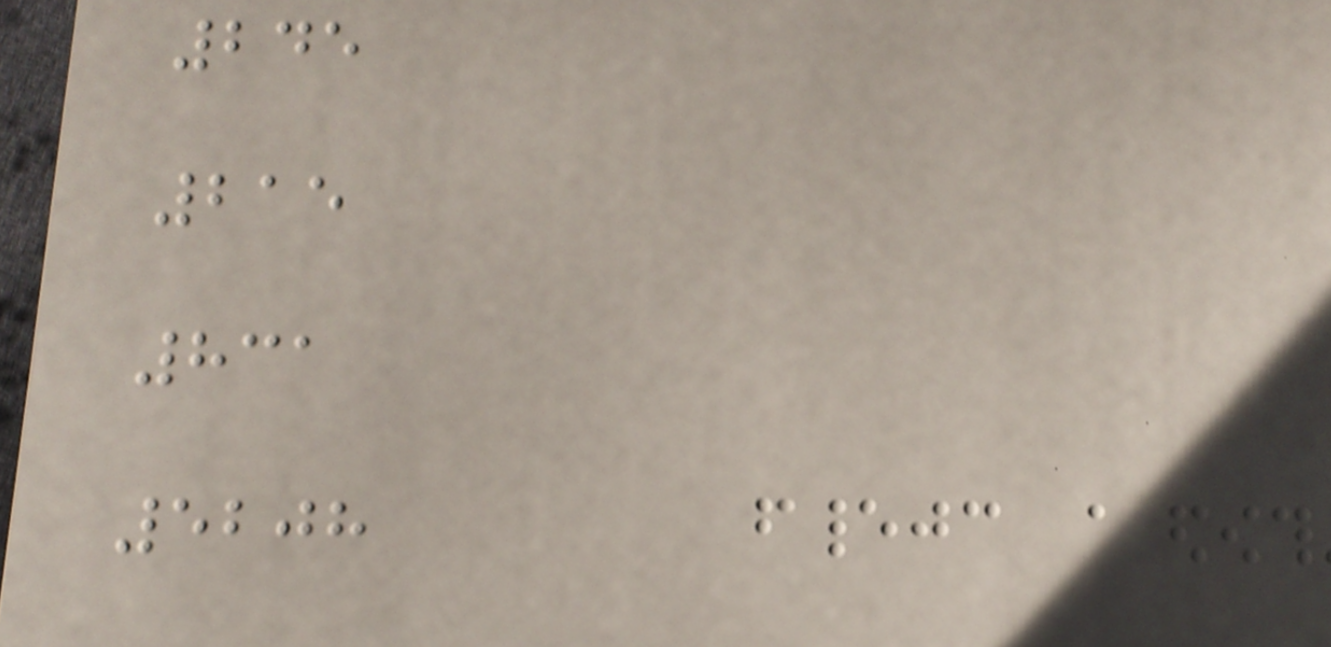245
215
831
5208
